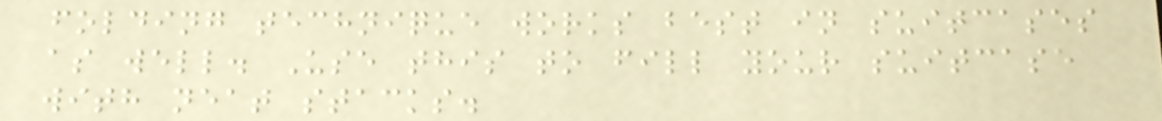folding technique works best in suitcases
as well. Use this to fill your suitcase
with neat stacks.
